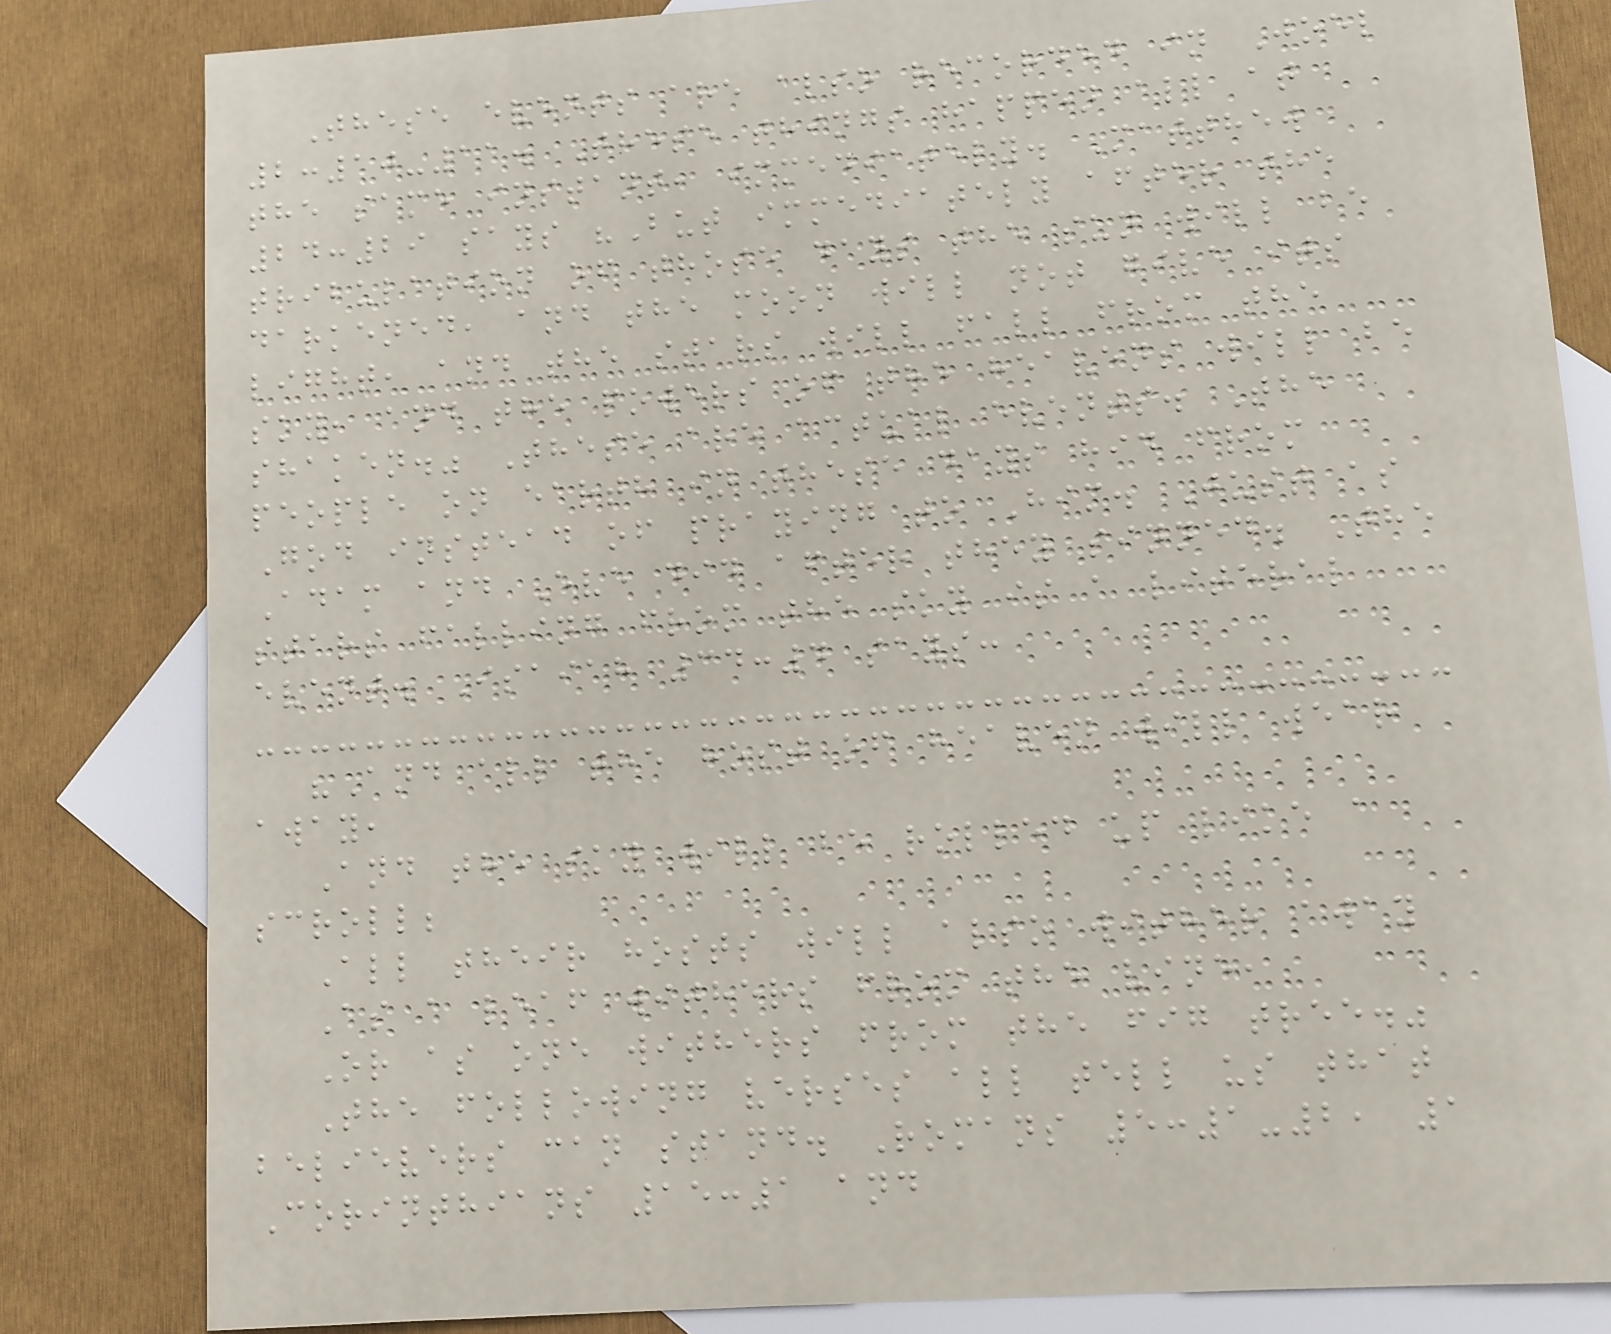These events are also recorded in Joel
2:10-11. These things happen all at
the same instant, immediately. Matthew
24:29 says "But immediately after the
tribulation of those days the sun will be
darkened, and the moon will not give its
light, and the stars will fall from the
sky, and the powers of the heavens will be
shaken." These are actual events. The
people on earth in these days hid from
God instead of praying to Him. Just as
Adam and Eve did after they sinned. The
stars falling from the sky is a literal
event. Isaiah 34:4 says:
"And all the host of heaven will wear
away,
And the sky will be rolled up like a
scroll;
All their hosts will also wither away
As a leaf withers from the vine,
Or as one withers from the fig tree."
The following verses all tell us that
believers can stand. Romans 5:1-2, 1
Corinthians 15:1 and
